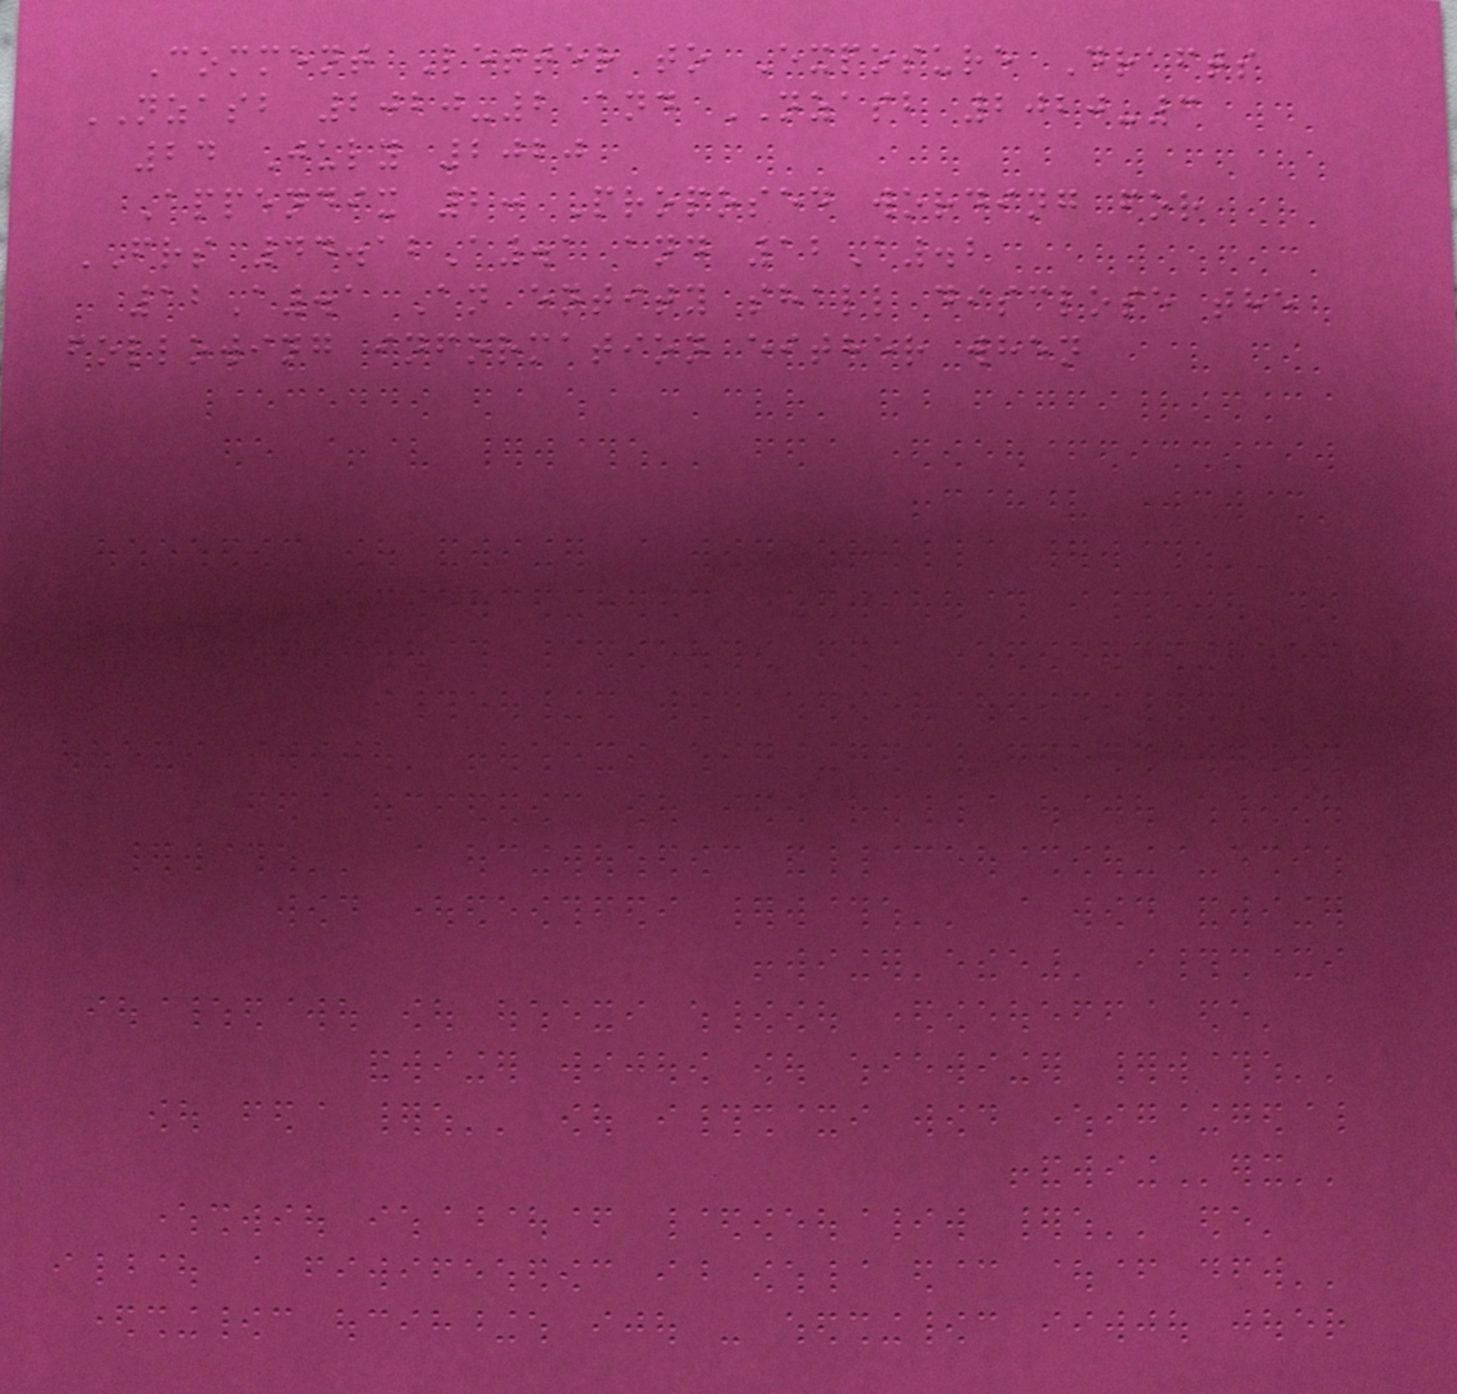Comment Letter to Exposure Drafts
NZASB 2020-2 and NZASB 2020-3
24 July 2020
Appendix 2: Proposed wording for
FRS 44.12A.1 and 12A.2
12A.1 An entity shall disclose the
following information either when
